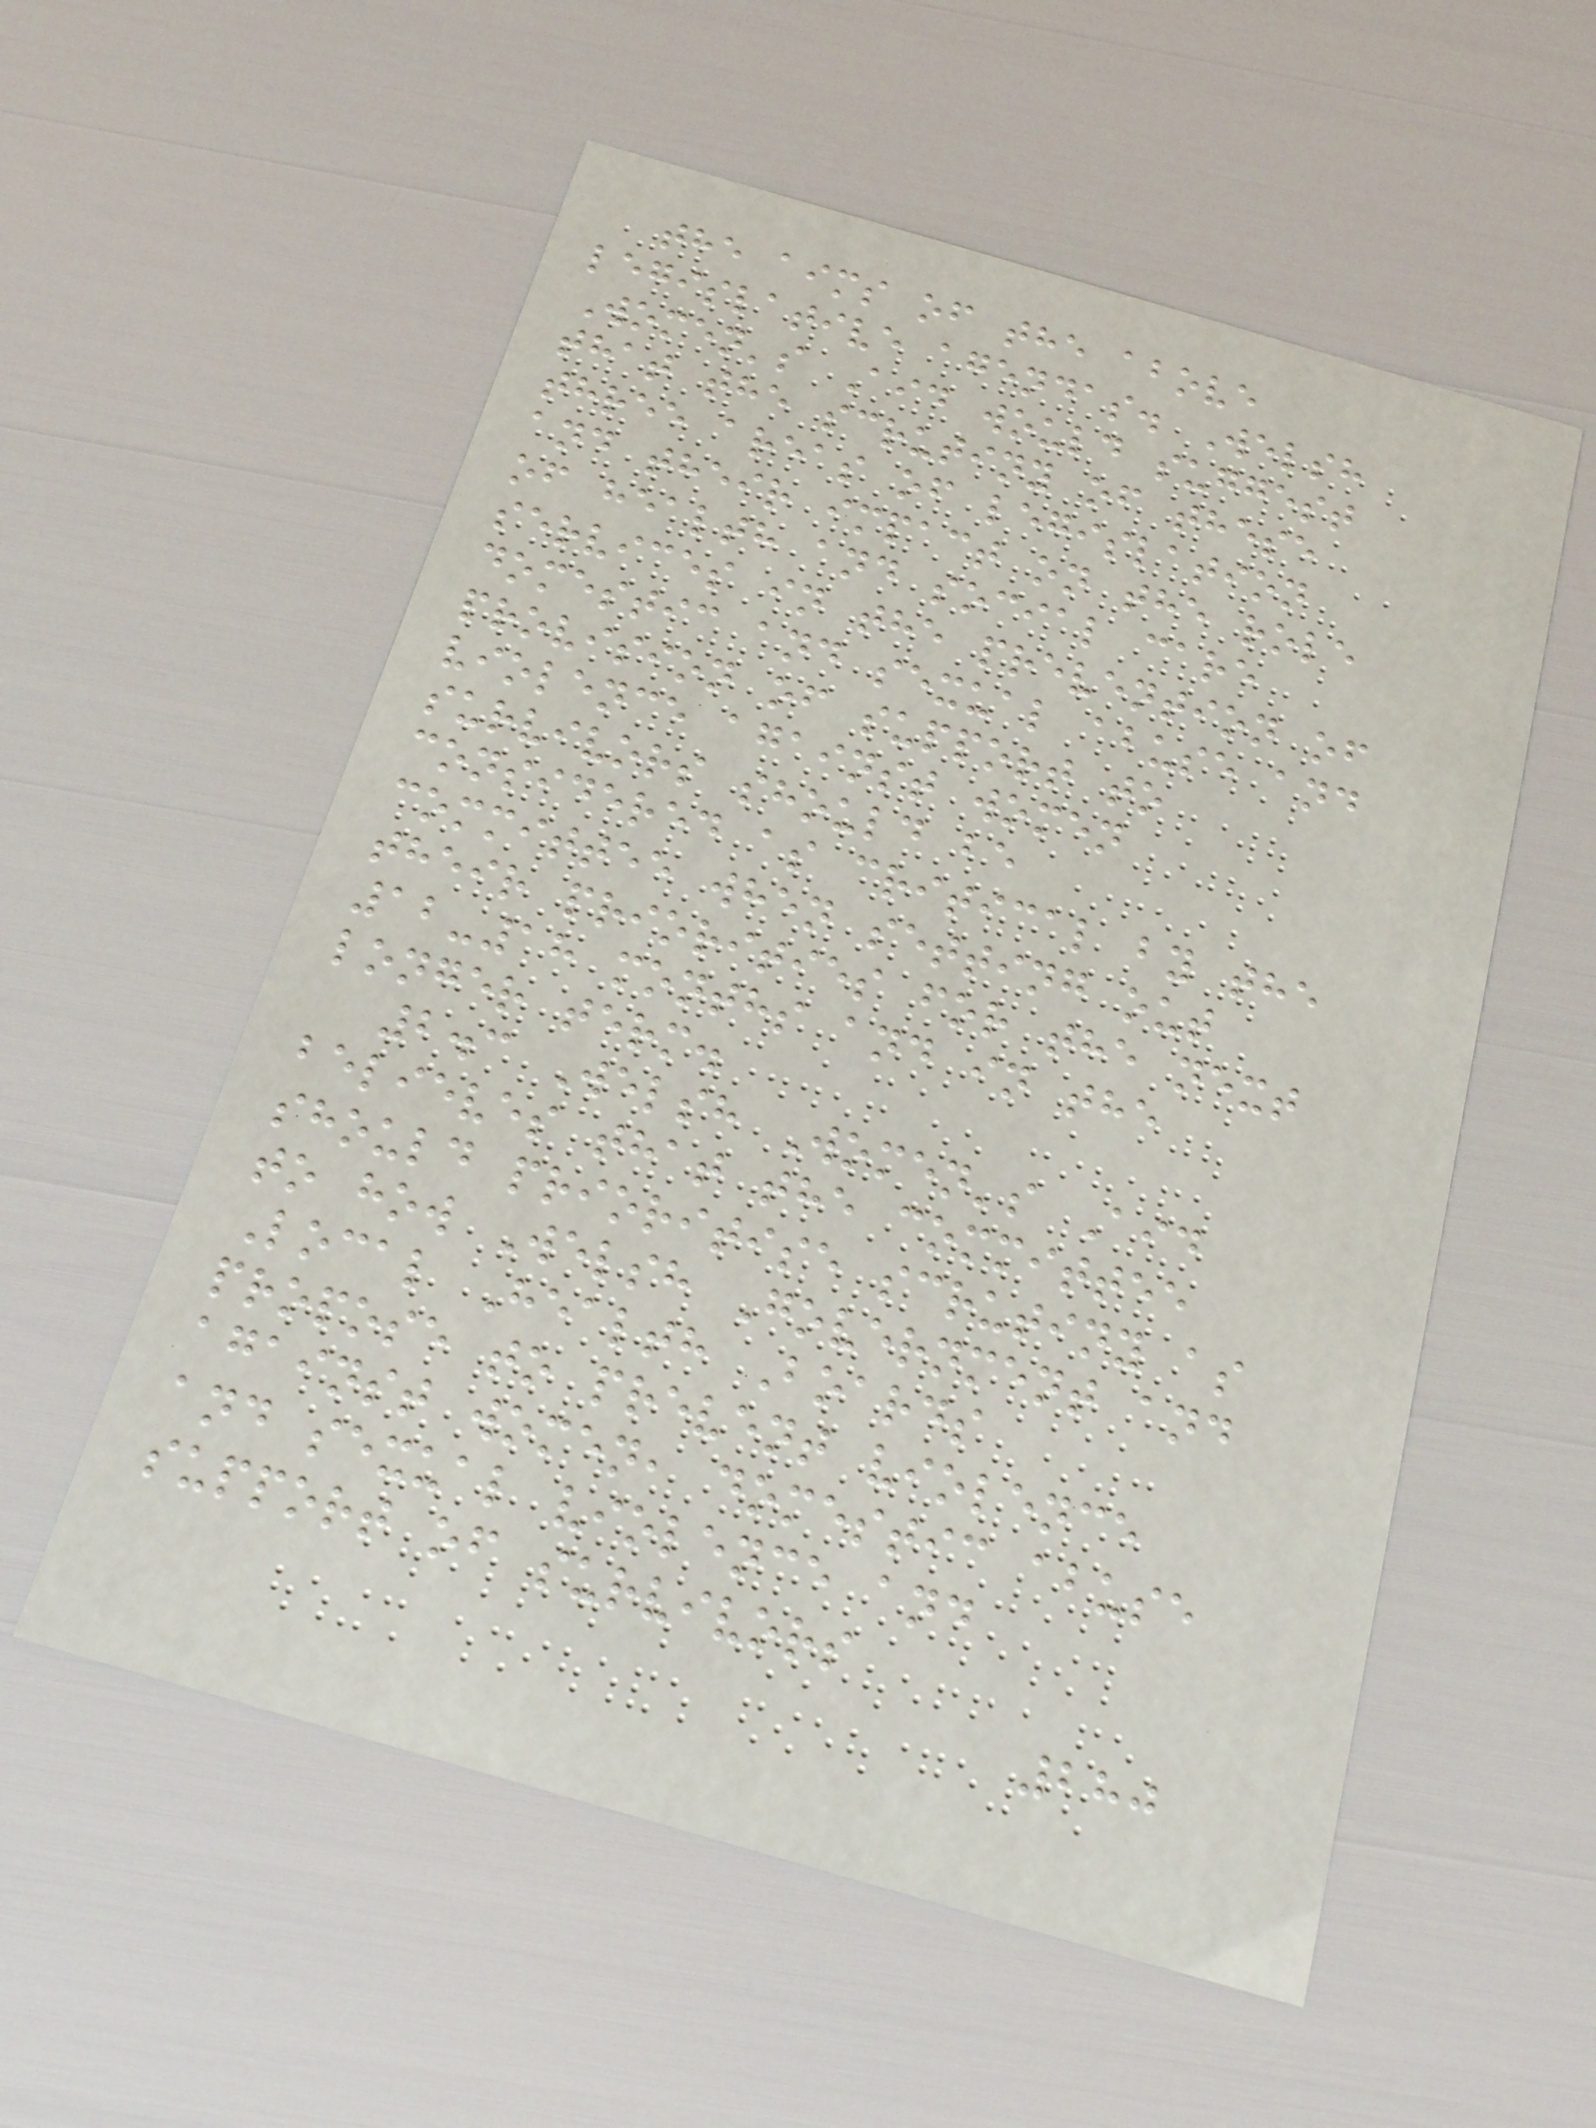the aims of the above
legislative agendas. Welsh
Women's Aid would suggest
that the scrutiny of these
three areas of legislation
and their impact on the role
of health and social care
services in the prevention of
domestic and sexual abuse and
provision of support to
violence against women
survivors should be
considered as critical by the
committee when setting out
their priorities for the next
12-18 months and in the
longer term.
2.3 Welsh Women's Aid
believes that the committee
should prioritise scrutiny as
to how Welsh Government and
Local Health Boards
propose to prevent violence
against women, domestic abuse
and sexual violence and
support of survivors
280
